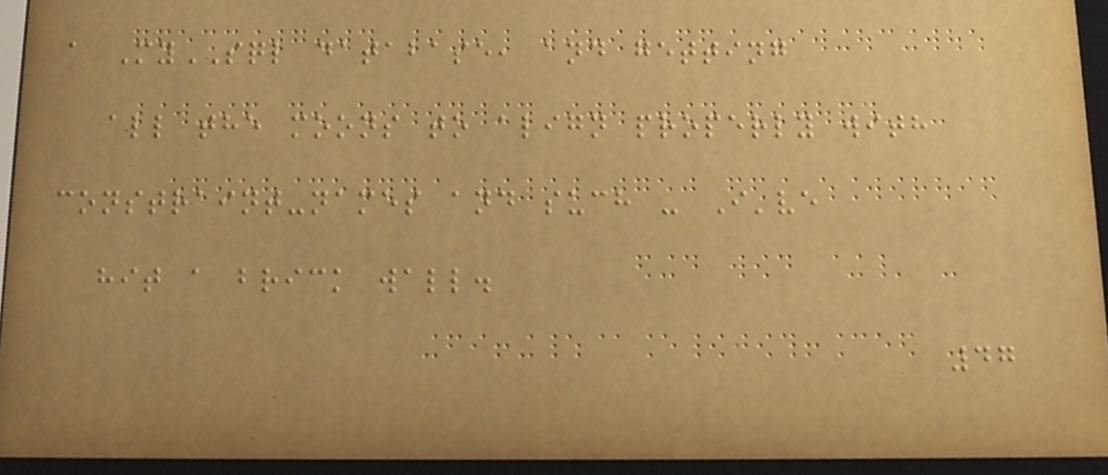a MySQL database, and getting
all the moons to align properly with
constraint-names and such - I've
hit a brick wall.
47
